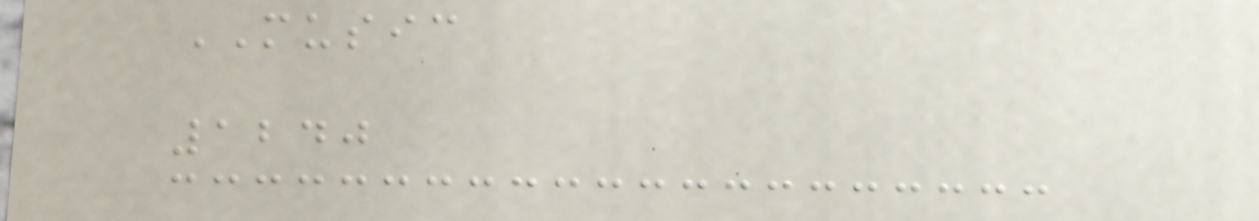MUSIC
1240
